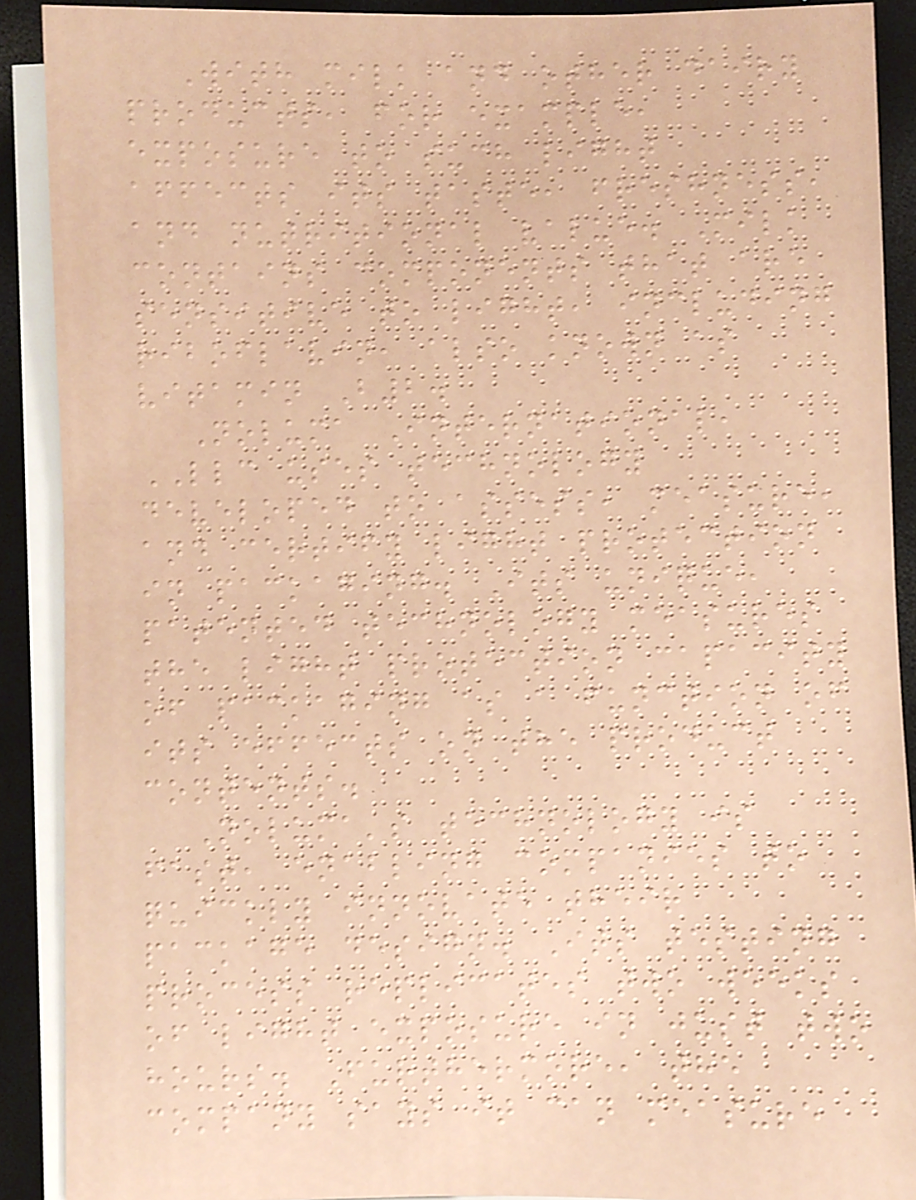With milk and other dairy
products, for example,
exposure to such light
affects its taste, freshness,
and nutritional value. Milk
contains components that are
sensitive to light, including
riboflavin, also known as
vitamin B2.
Noluma International,
LLC uses technology
developed to assess, measure,
and certify light protection
in packaging. Its unique,
patented technology measures
the light protection capacity
of packaging as a function of
its effects on the product
contents.
Noluma's technology is
fast, enabling companies to
quickly innovate their
package design. Its testing
process replicates two weeks
of light exposure in just two
hours. Furthermore, the
company says it can measure
